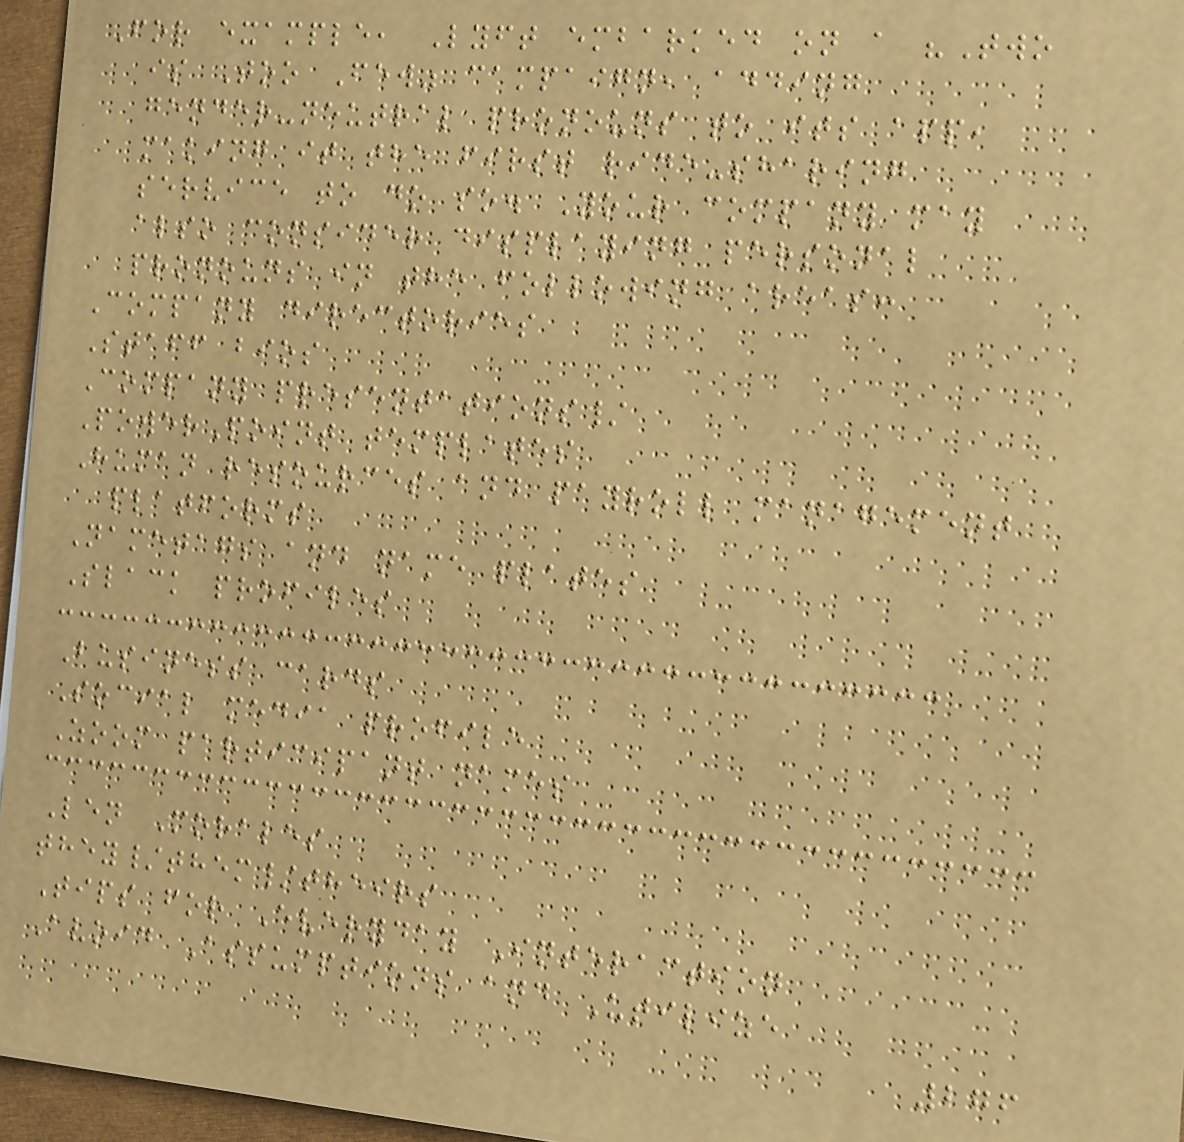For example, Lyft embarked on a "Two
is Too Few" campaign, adding
gender-neutral pronouns to its app,
making it the first ride-sharing
service to do so. Your company may
also consider displaying personal
pronouns in the following areas:
Company directories
Staff bios
Company presentations/
PowerPoint templates
Human resources and payroll management
platforms
Nametags and name plates
Slack profiles
Business cards
Social media profile
Zoom participant names
Len Morales
they/them/theirs
Tips for Everyday Interaction
Avoid Assumptions and Utilize
276
